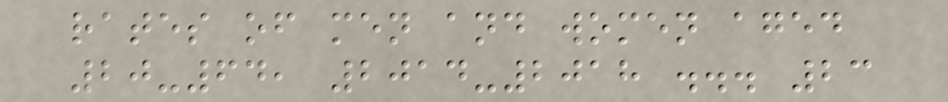rates of men and women aged
20-64, 2014-2018 ... 23
